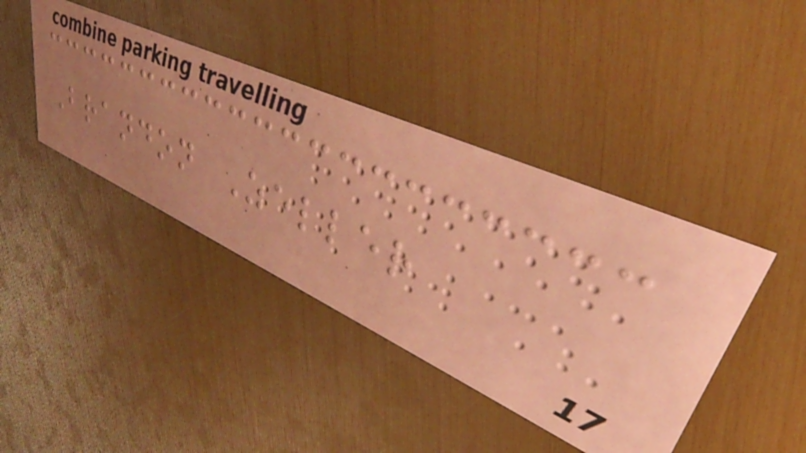Brandon Zeller
